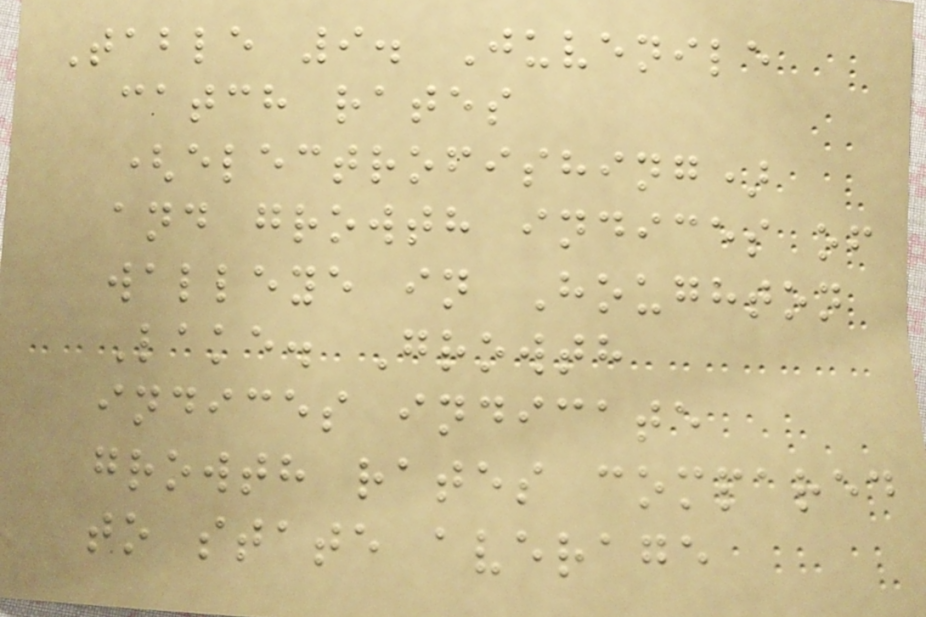Table 9. Juvenile
catch rates
(electrofishing)
and growth indices of
walleye in Houghton
Lake. Growth
indices indicate
growth rates compared
to state average
